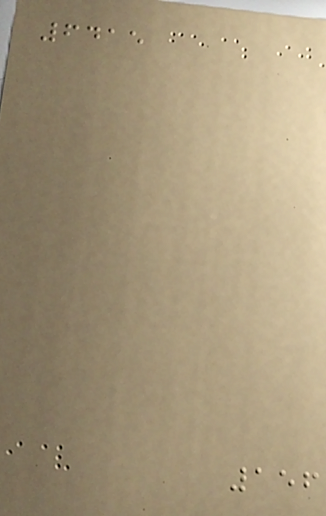6415
156
